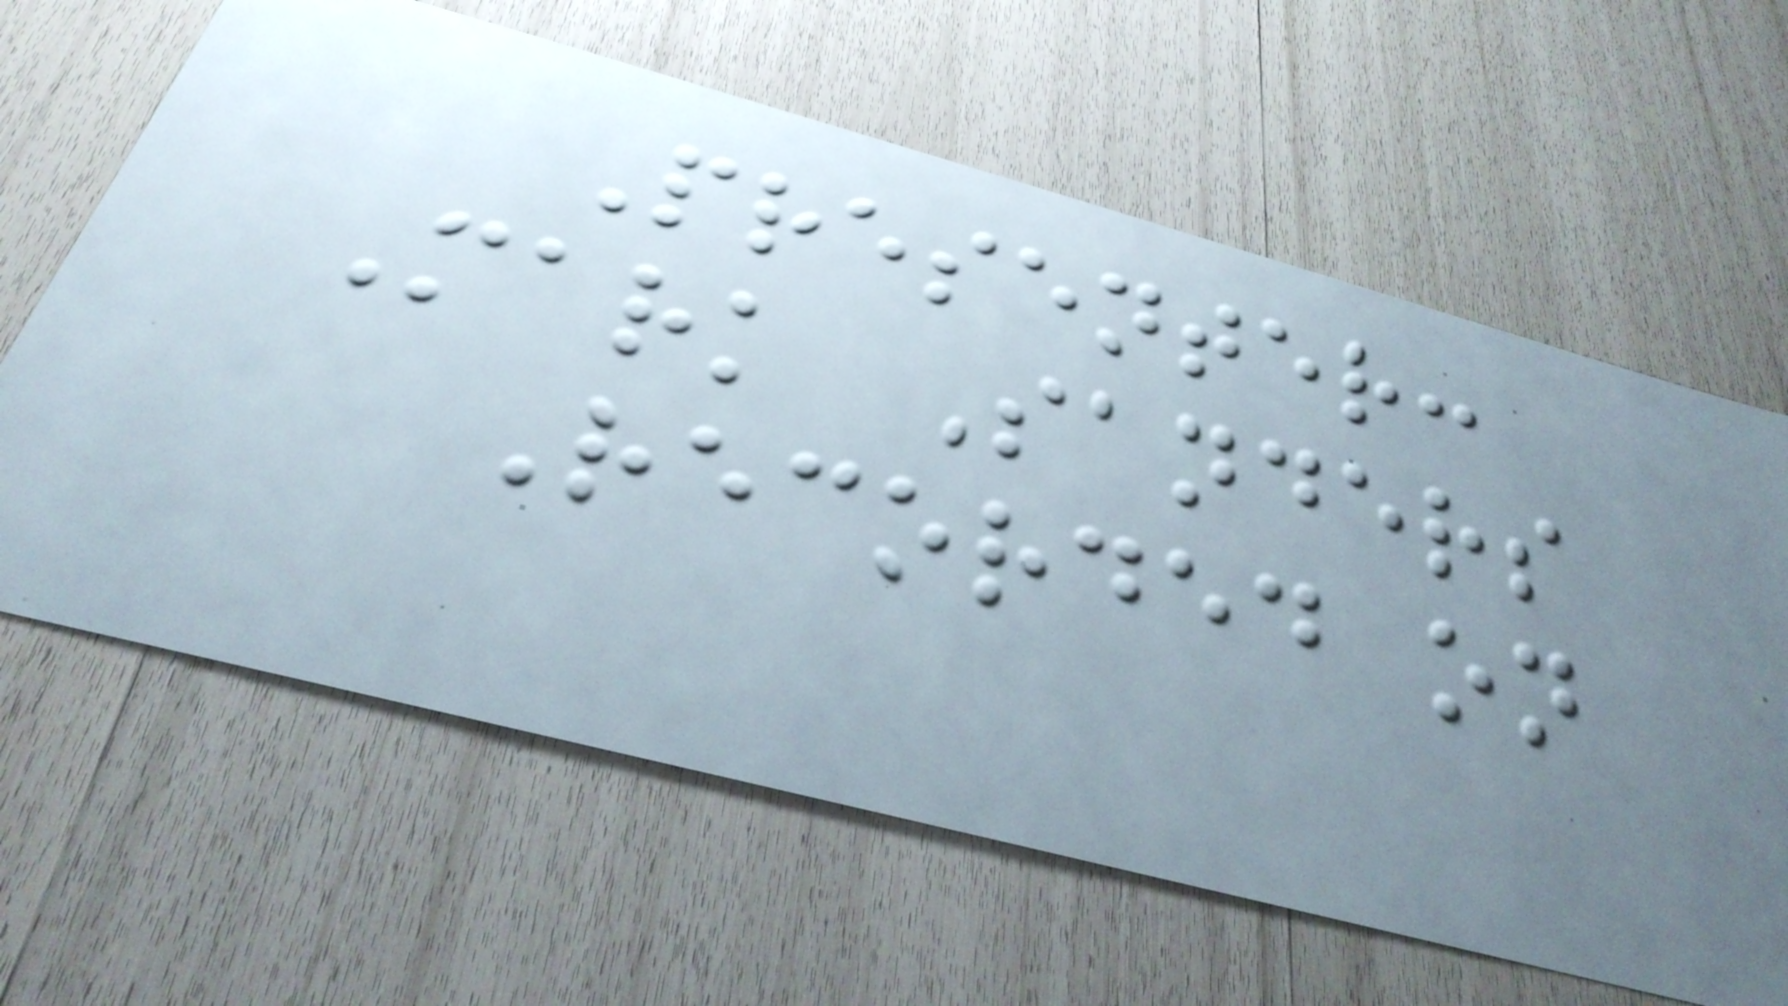Presenter:
Mark Sanders
Recorded on
